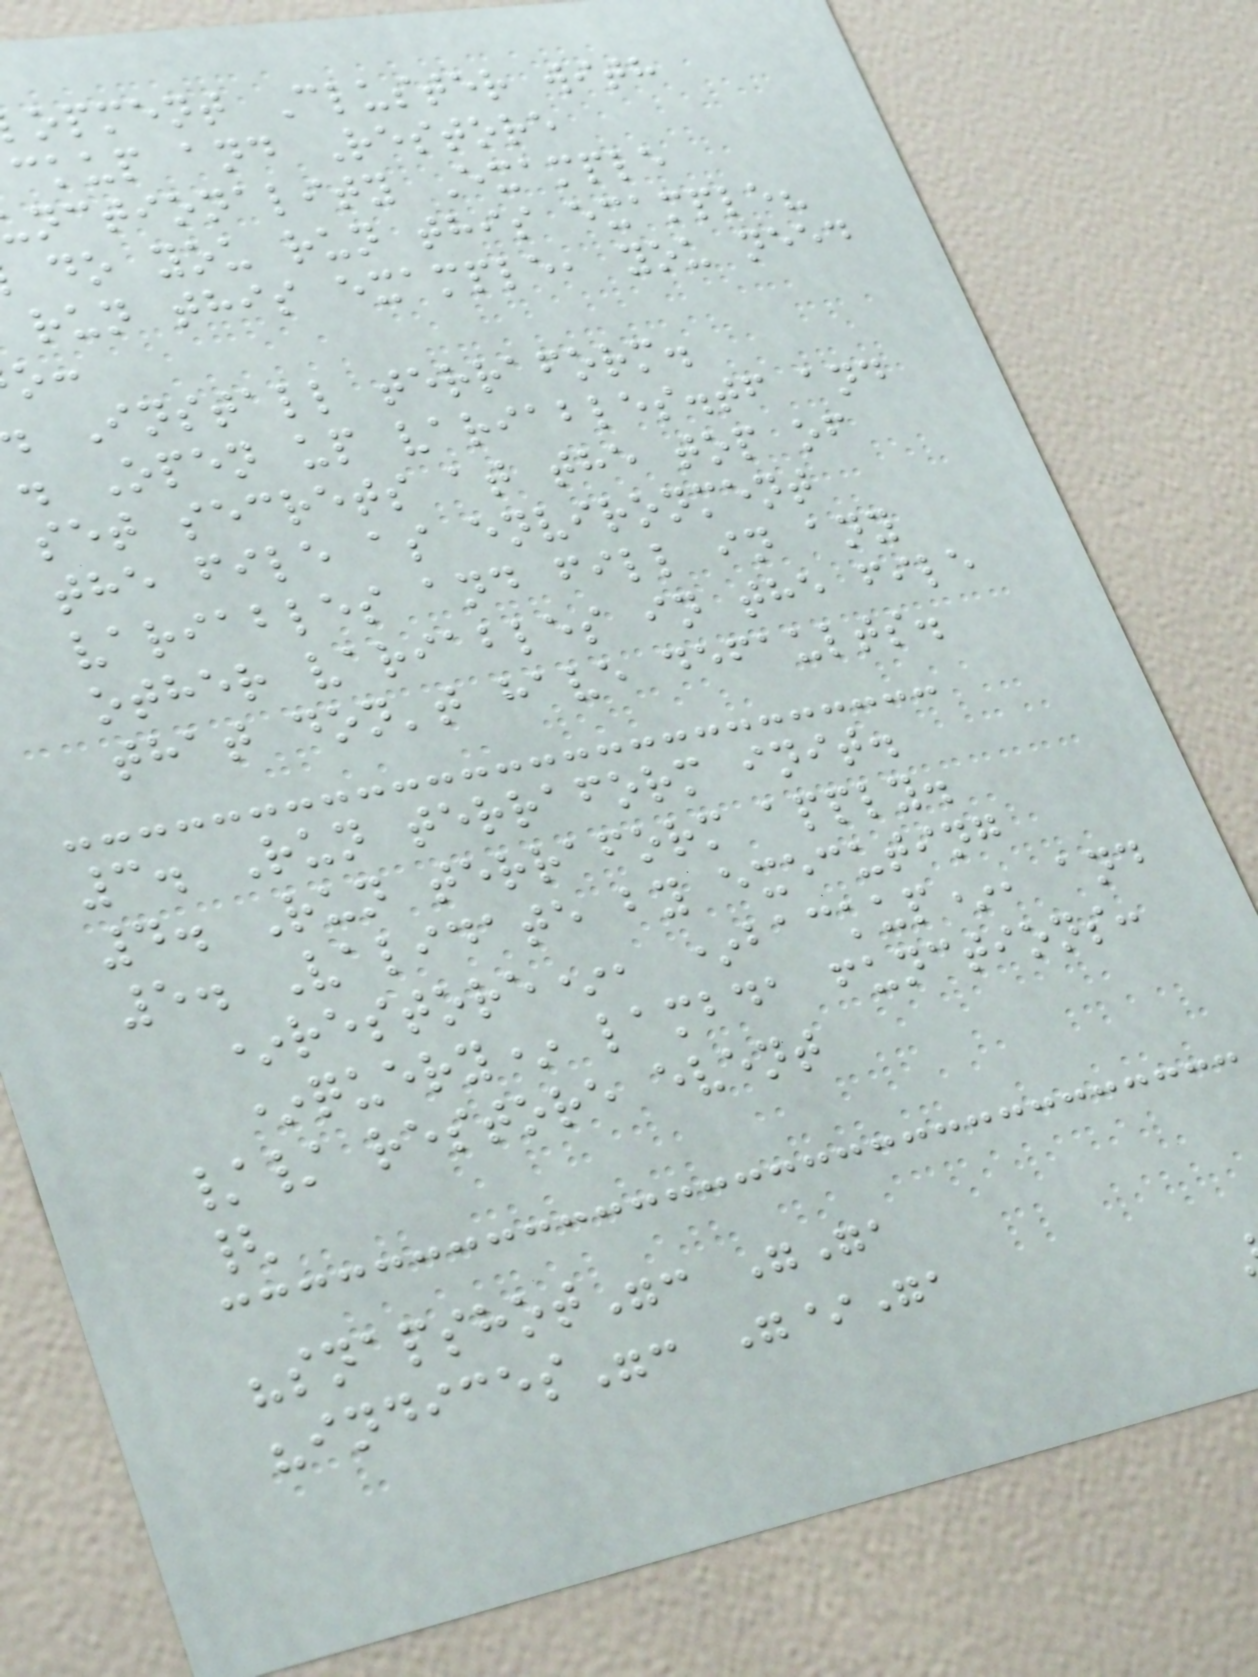opment Cluster with
ckup and Restore
nctionality Example
do you run this example?
run this example, you need
Install terraform.
. Open up variables.tf and
set secrets at the top of
the file as environment
variables and fill in any
other variables in the file
that don't have defaults.
3. Run terraform init.
4. Run terraform apply.
5. Validate by executing
*restore*, *backup*, and
*query* lambda functions:
// restore event
{
"snapshot": "",
"indices": "*",
